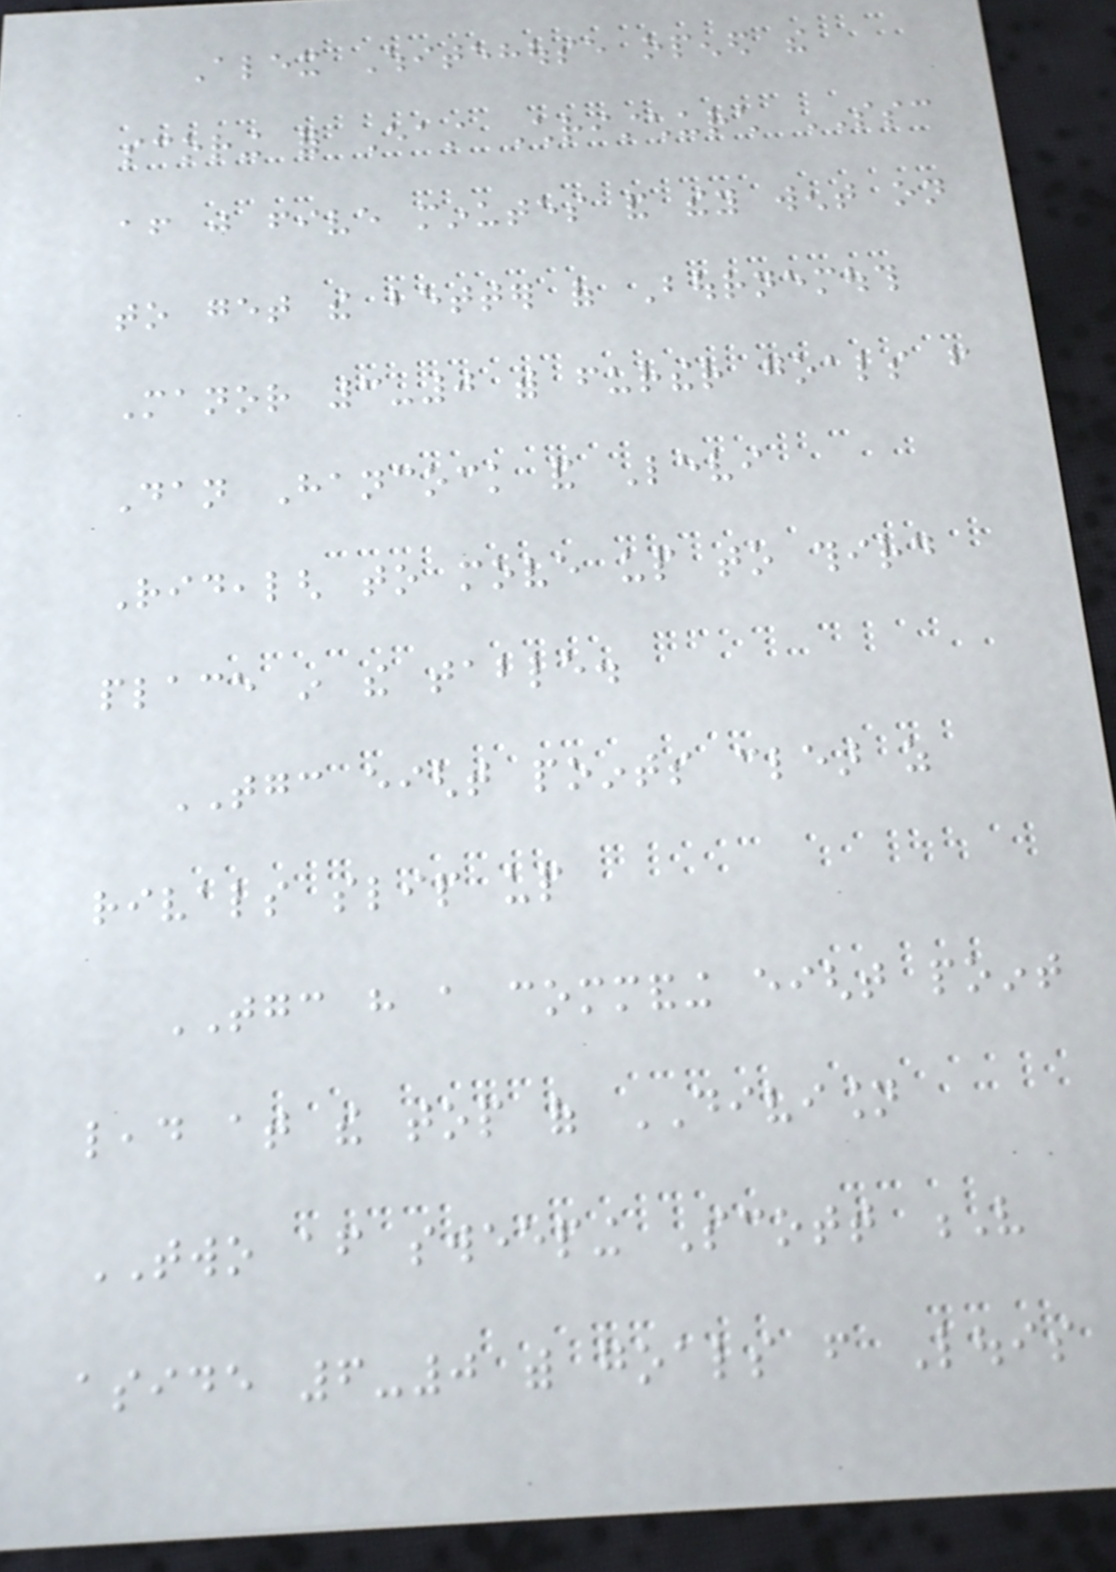Alex Whitehouse opened the
scoring for East Christchurch SSC
after just five minutes and they went on
to get the better of Bournemouth
Manor 3-0 with further goals from
Dan Hancock and Levi
Ridealgh to move up to third
place in the table.
TGC eight points clear as
rivals slip up
TGC have a commanding eight point
lead at the top of DIVISION
TWO after sweeping Scott V
aside 6-0 with goals from Louis
